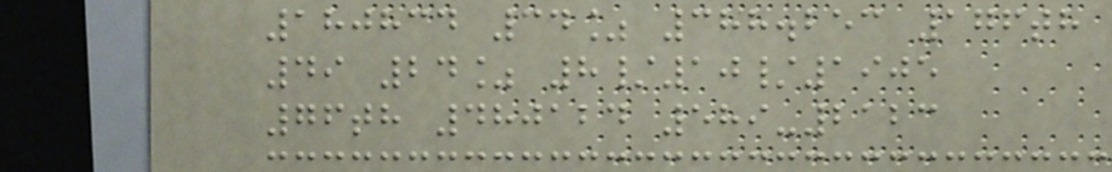180834 34% 388.253 176th
49 24% 8/10/1905
76th 480124 589-2123
